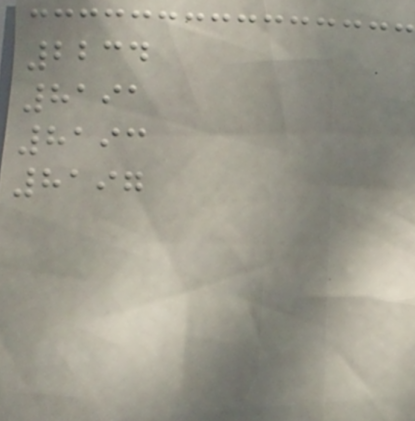2234
8191
8193
8197
